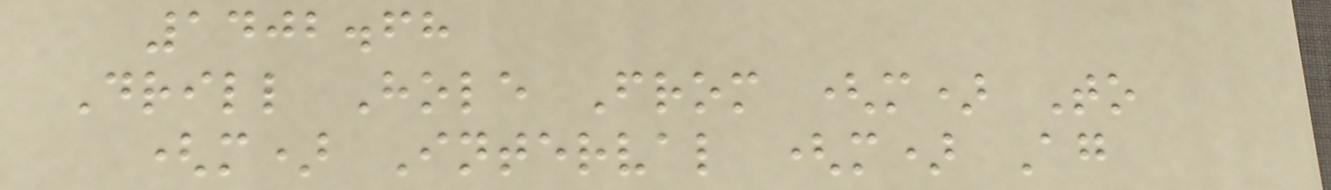1402.68
Drill Hole From (m) To
(m) Interval (m) Ag
